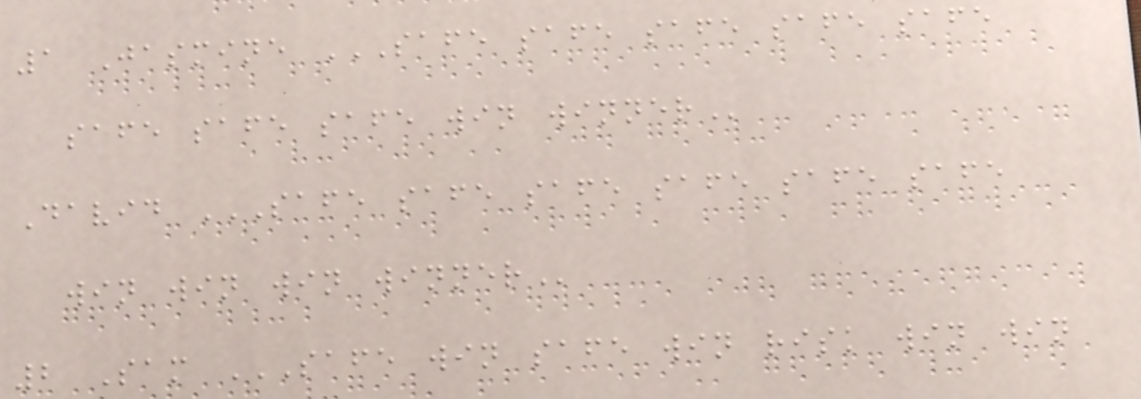1 Jasmine SAFE SAFE SAFE SAFE SAFE
SAFE SAFE SAFE WIN WINNER
David SAFE SAFE SAFE SAFE SAFE SAFE
WIN WIN WIN WINNER
2 Sam SAFE WIN SAFE WIN RISK WIN WIN
